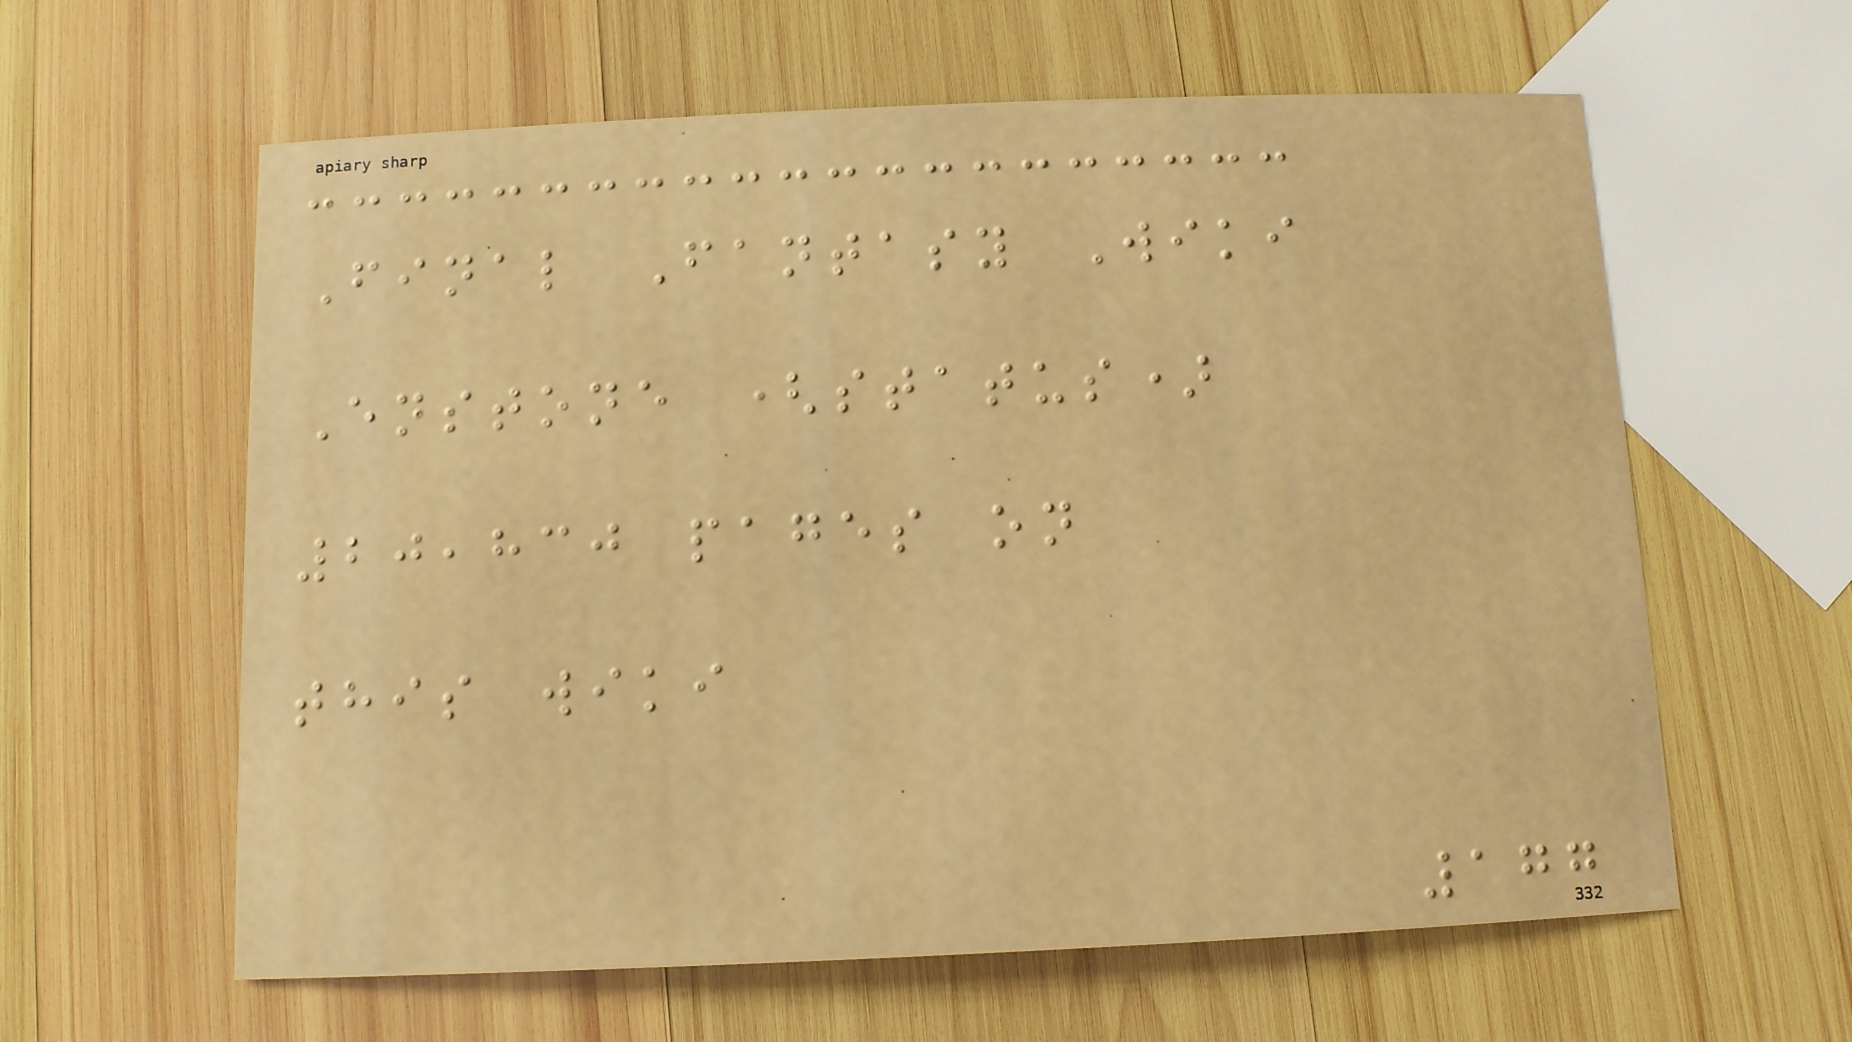Final Fantasy Wiki
Enstone (status)
20,830 pages on
this wiki
177
